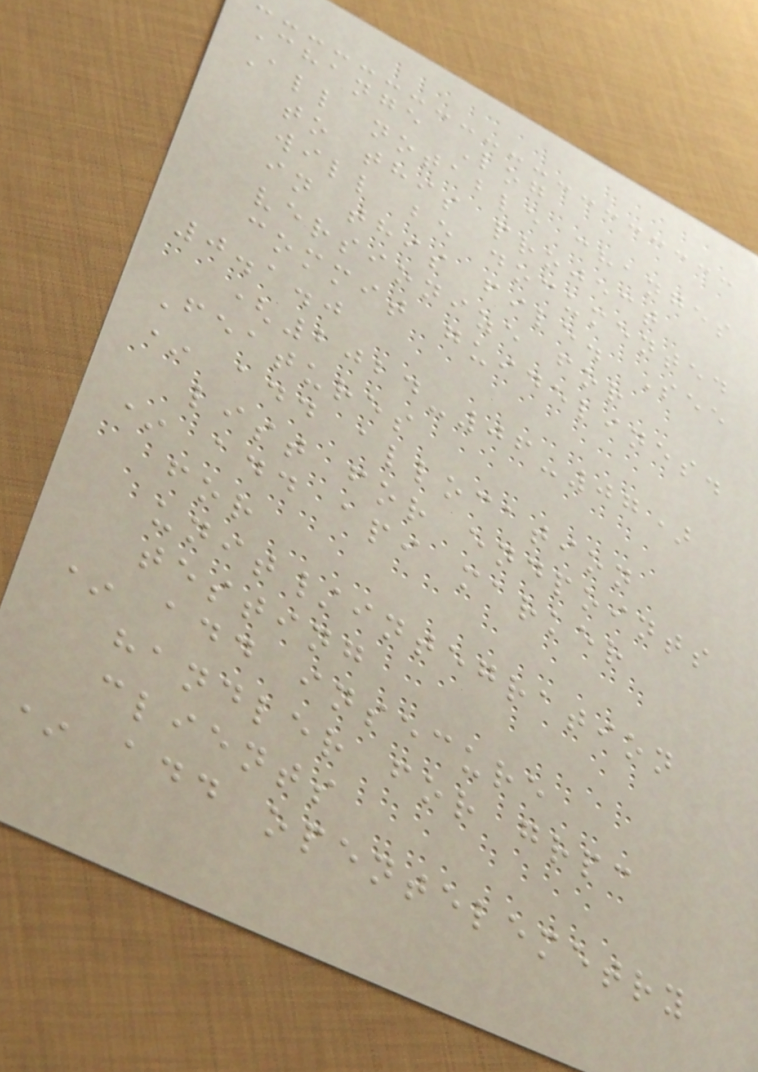Change Log
All notable changes
to this project
will be documented
in this file. See
versionize for
commit guidelines.
0.1.0
(2024-06-07)
Features
* add allocation
list for endpoints
* add api marker
for
unit/integration
testing
* add insecure
handler for grpc
clients
* add opentelemetry
